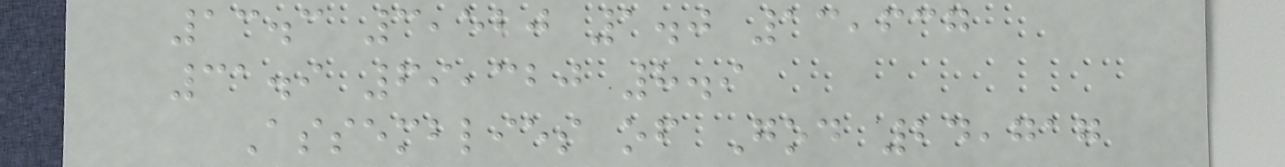13.3 3,520 1.0 13,637
31.9 69,320 8.9
Assemblies of God 24,717
